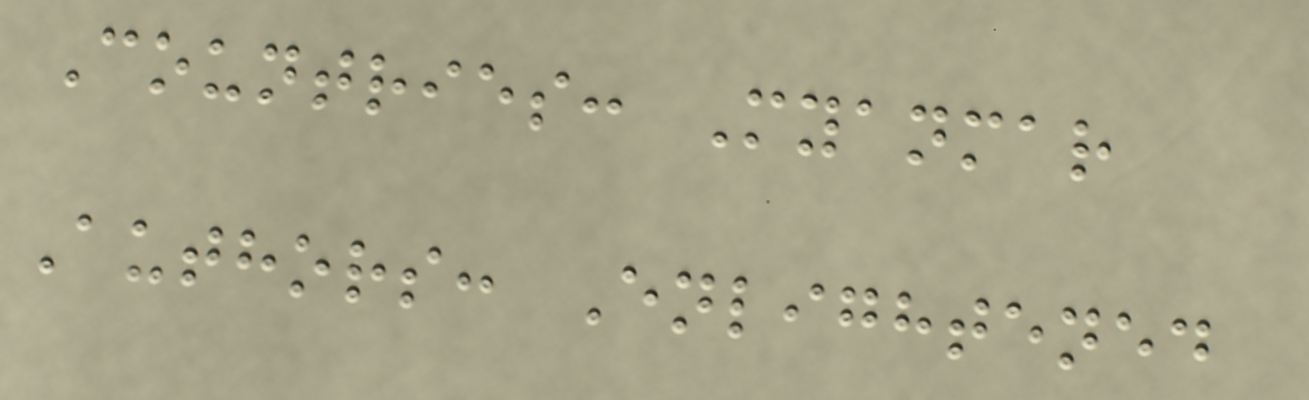Countries: Myanmar
Authors: Enlightened
